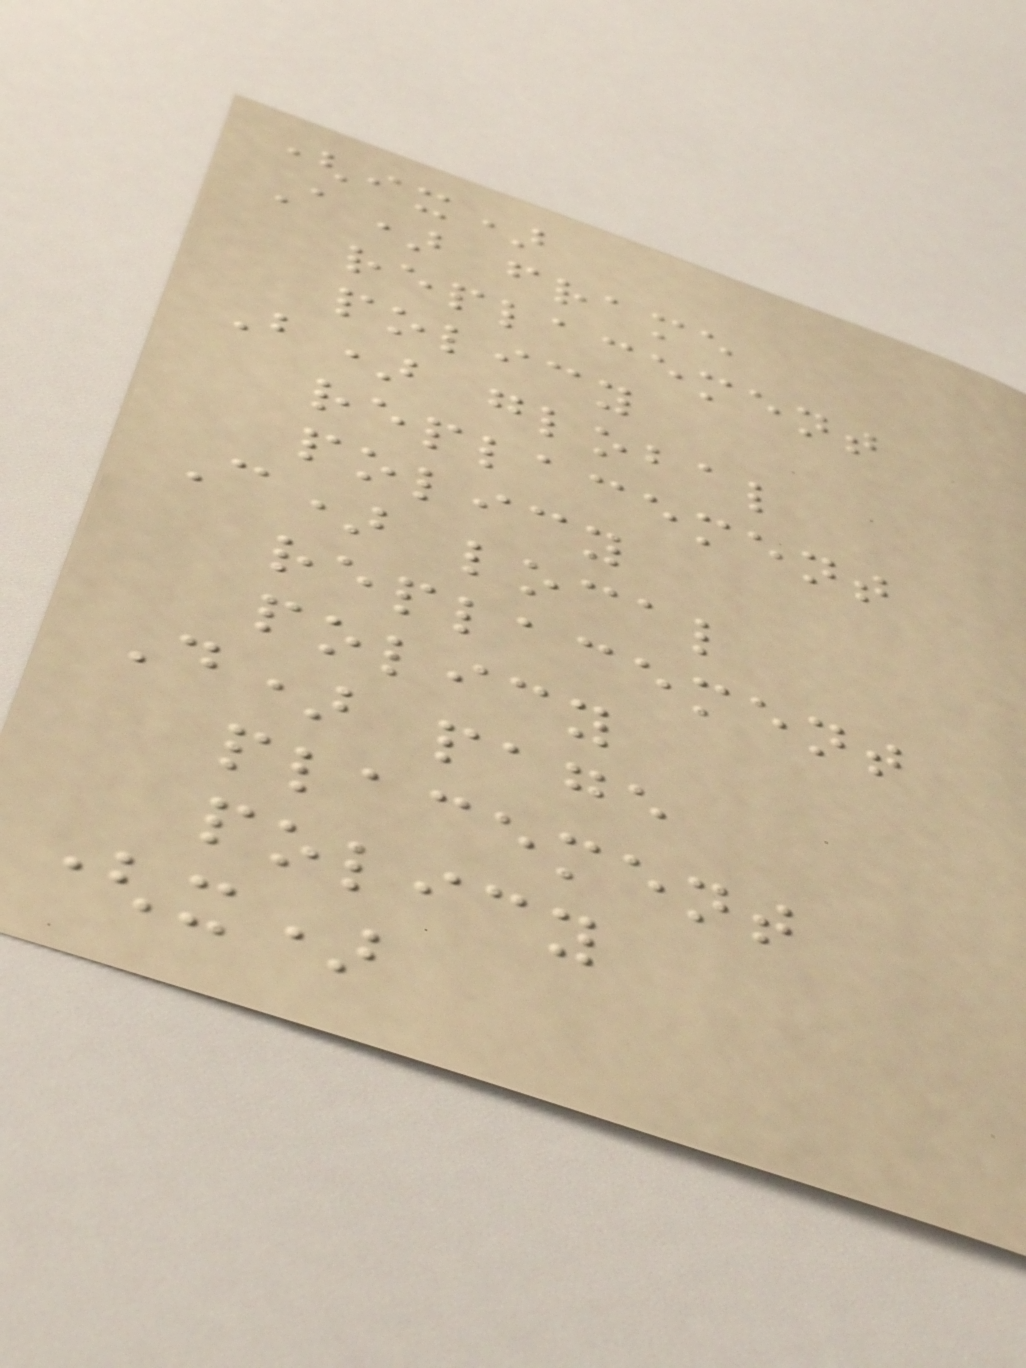(ix)
A) frame
replacement
policy
B) global
replacement
policy
C) local
replacement
policy
D) page
placement
policy
(x)
